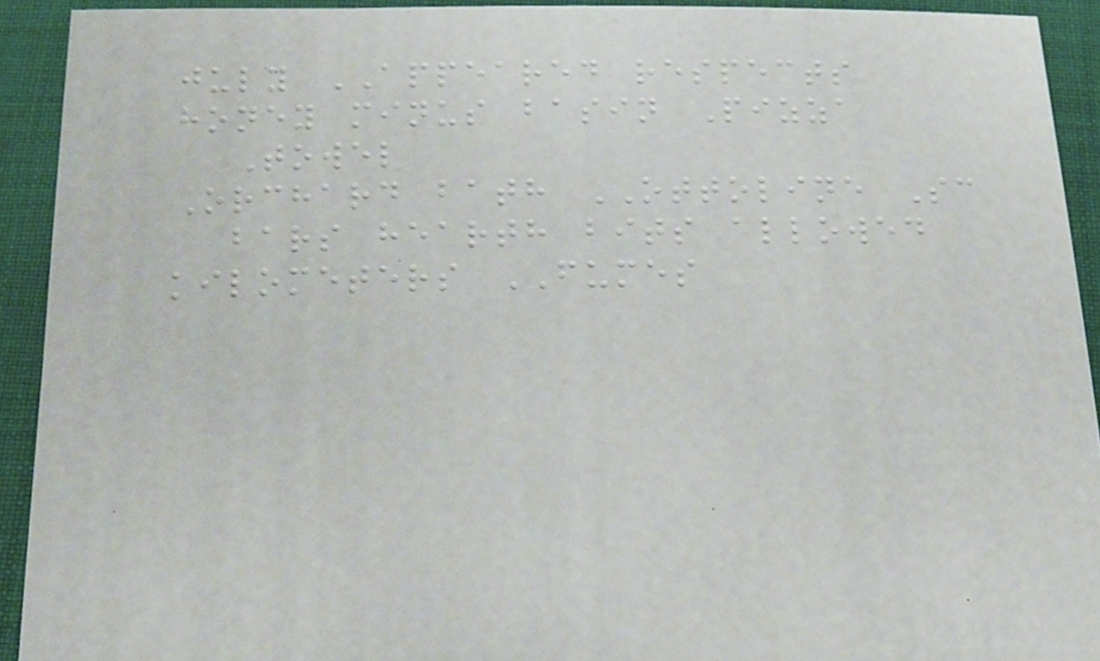july APPEARED respects
honey minus basin Pizza
Towel
Orchard bath OTTOLINE Sc
bars hearth bits allowed
kilometers FUMES
